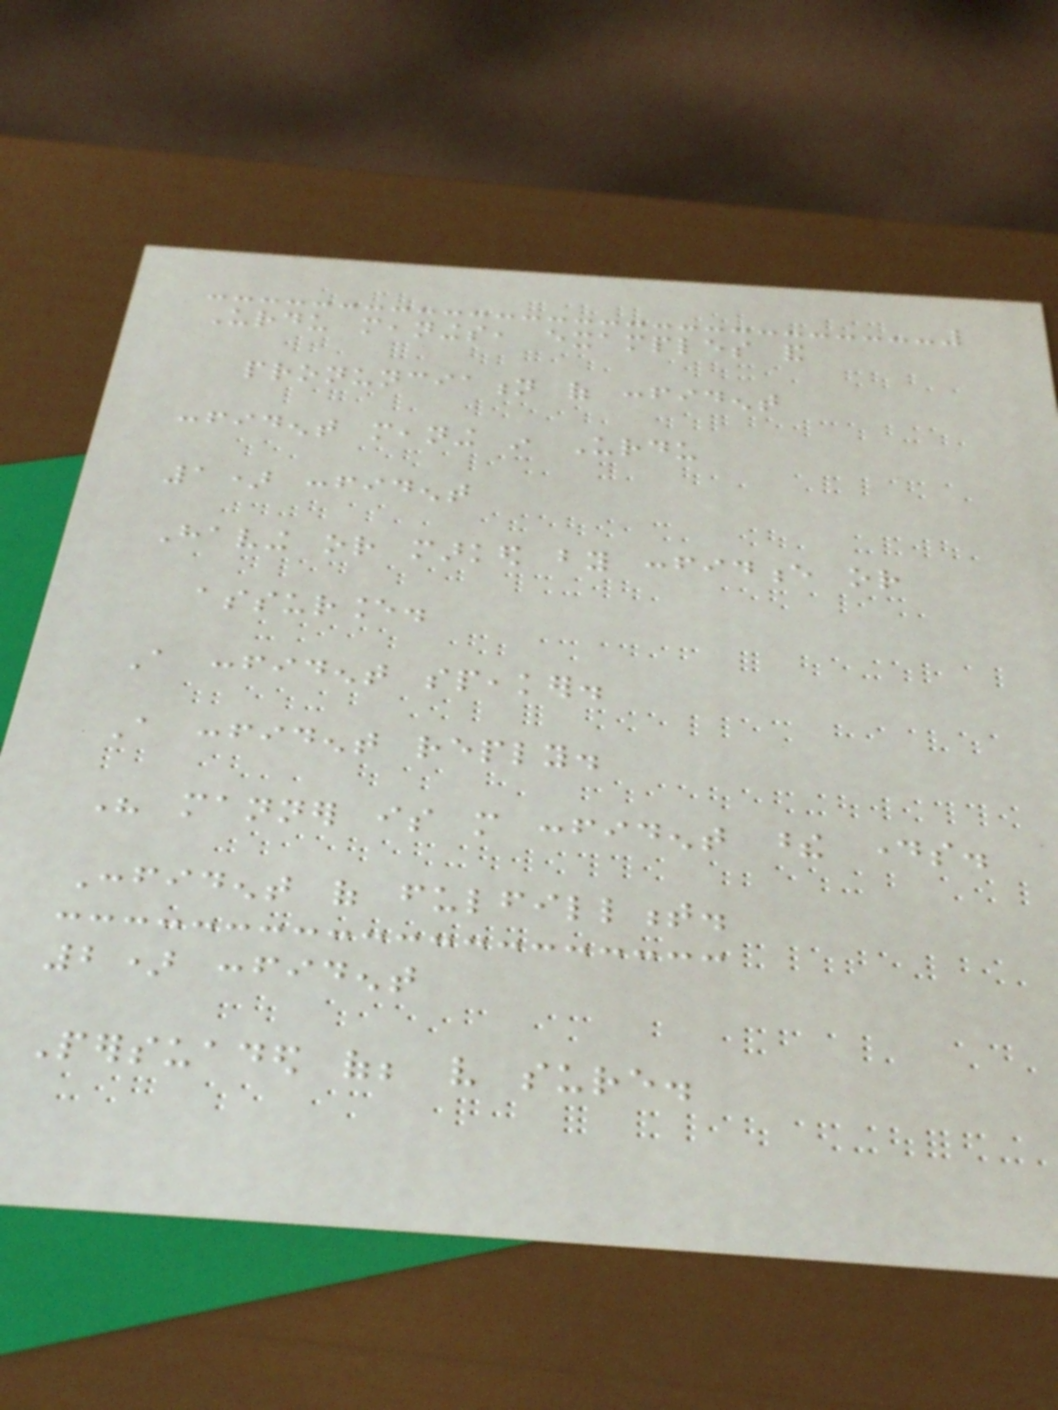Urdu meanings, examples and
pronunciation of confident
confident meaning in Urdu
1) confident
Having or marked by confidence or
assurance.
A confident speaker.
A confident reply.
His manner is more confident these days.
Confident of fulfillment.
2) confident
Persuaded of; very sure.
